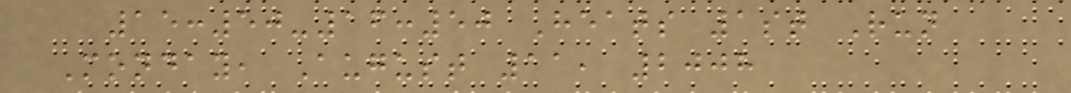15:50-16:50 Heats 1st Run
Monday, August 11, 2008
